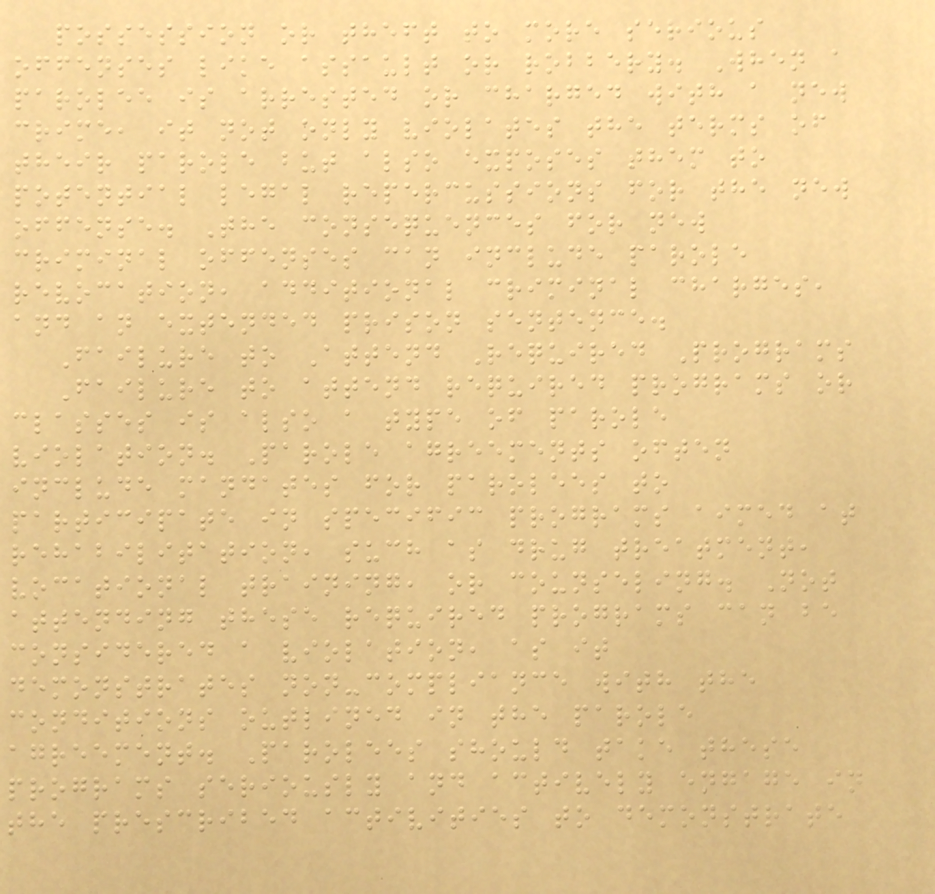possession or theft to more serious
offenses like assault or robbery. When a
parolee is arrested or charged with a new
crime, it not only violates the terms of
their parole but also exposes them to
potential legal repercussions for the new
offense. The consequences for new
criminal offenses can include parole
revocation, additional criminal charges,
and an extended prison sentence.
Failure to Attend Required Programs
Failure to attend required programs or
classes is also a type of parole
violation. Parole agreements often
include mandates for parolees to
participate in specific programs aimed at
rehabilitation, such as drug treatment,
vocational training, or counseling. Not
attending these required programs can be
considered a violation, as it
demonstrates non-compliance with the
conditions outlined in the parole
agreement. Parolees should take these
programs seriously and actively engage in
the prescribed activities to demonstrate
